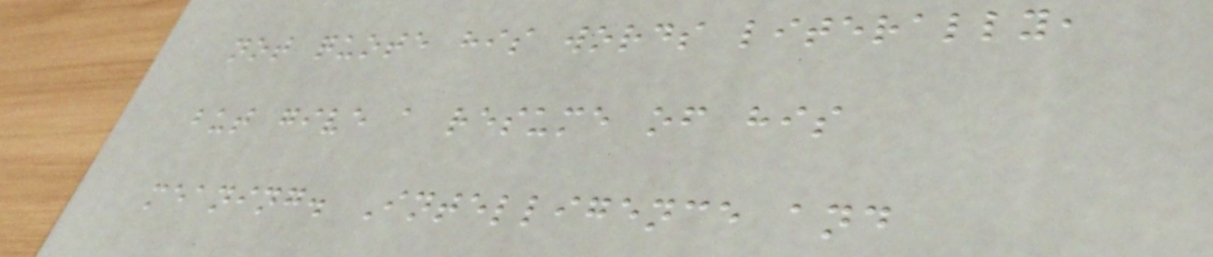not quote his words literally,
but give a resume of his
meaning. Intelligence and
